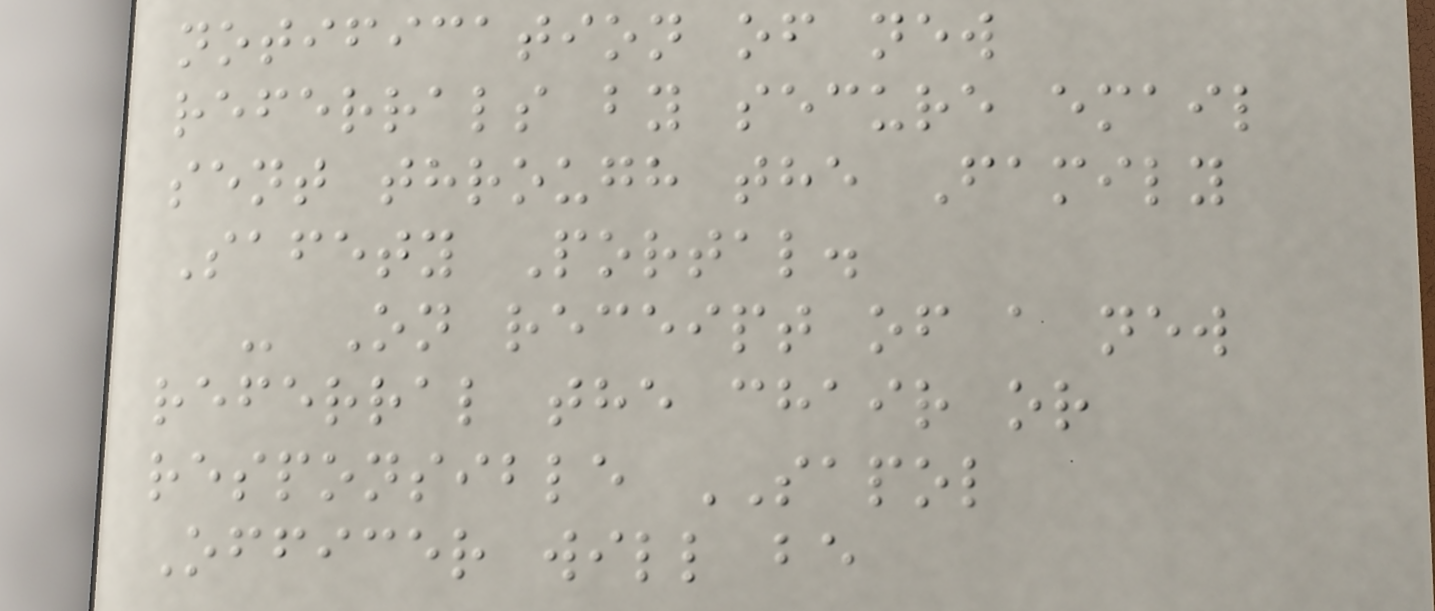notification of new
referrals by secure email
sent through the Family
Safety Portal.
- On receipt of a new
referral the chair or
responsible SAPOL
Officer will be
